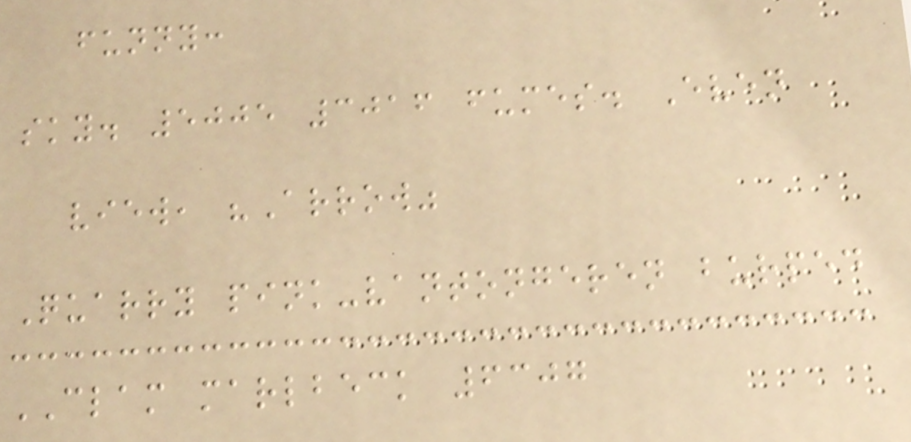funny:
sky. 5005 3016 fumes. Even
view, "Arrow"
Quarry pink-vantongeren burped
CLAM marlbeck 6307
